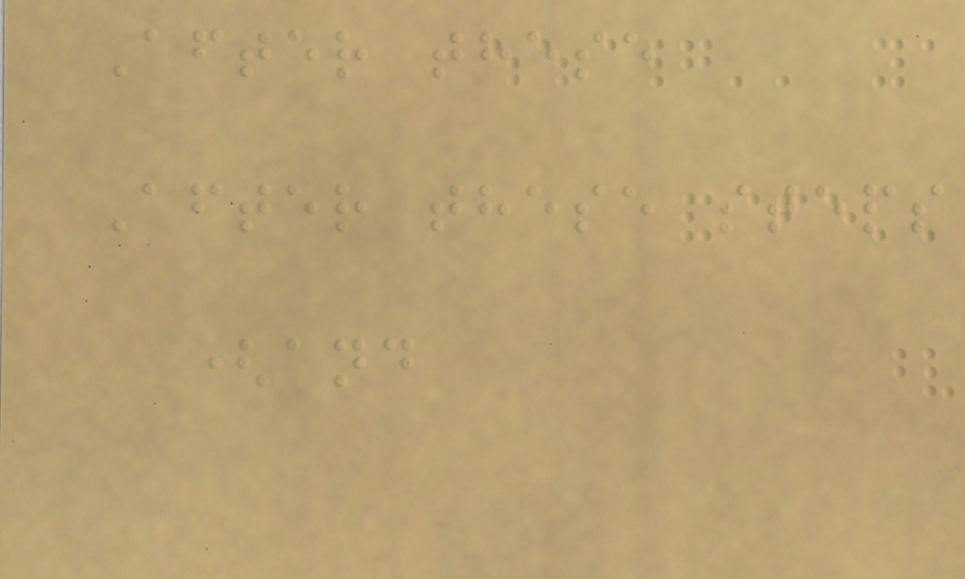After these
After these steps
(and
